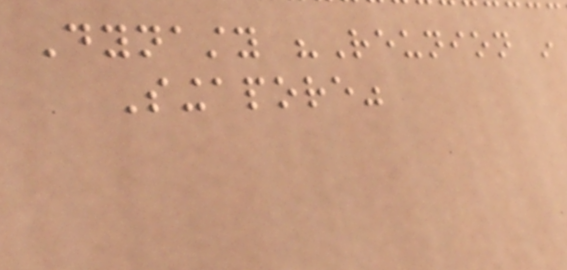Dynasty "Reunion in
Singapore"
